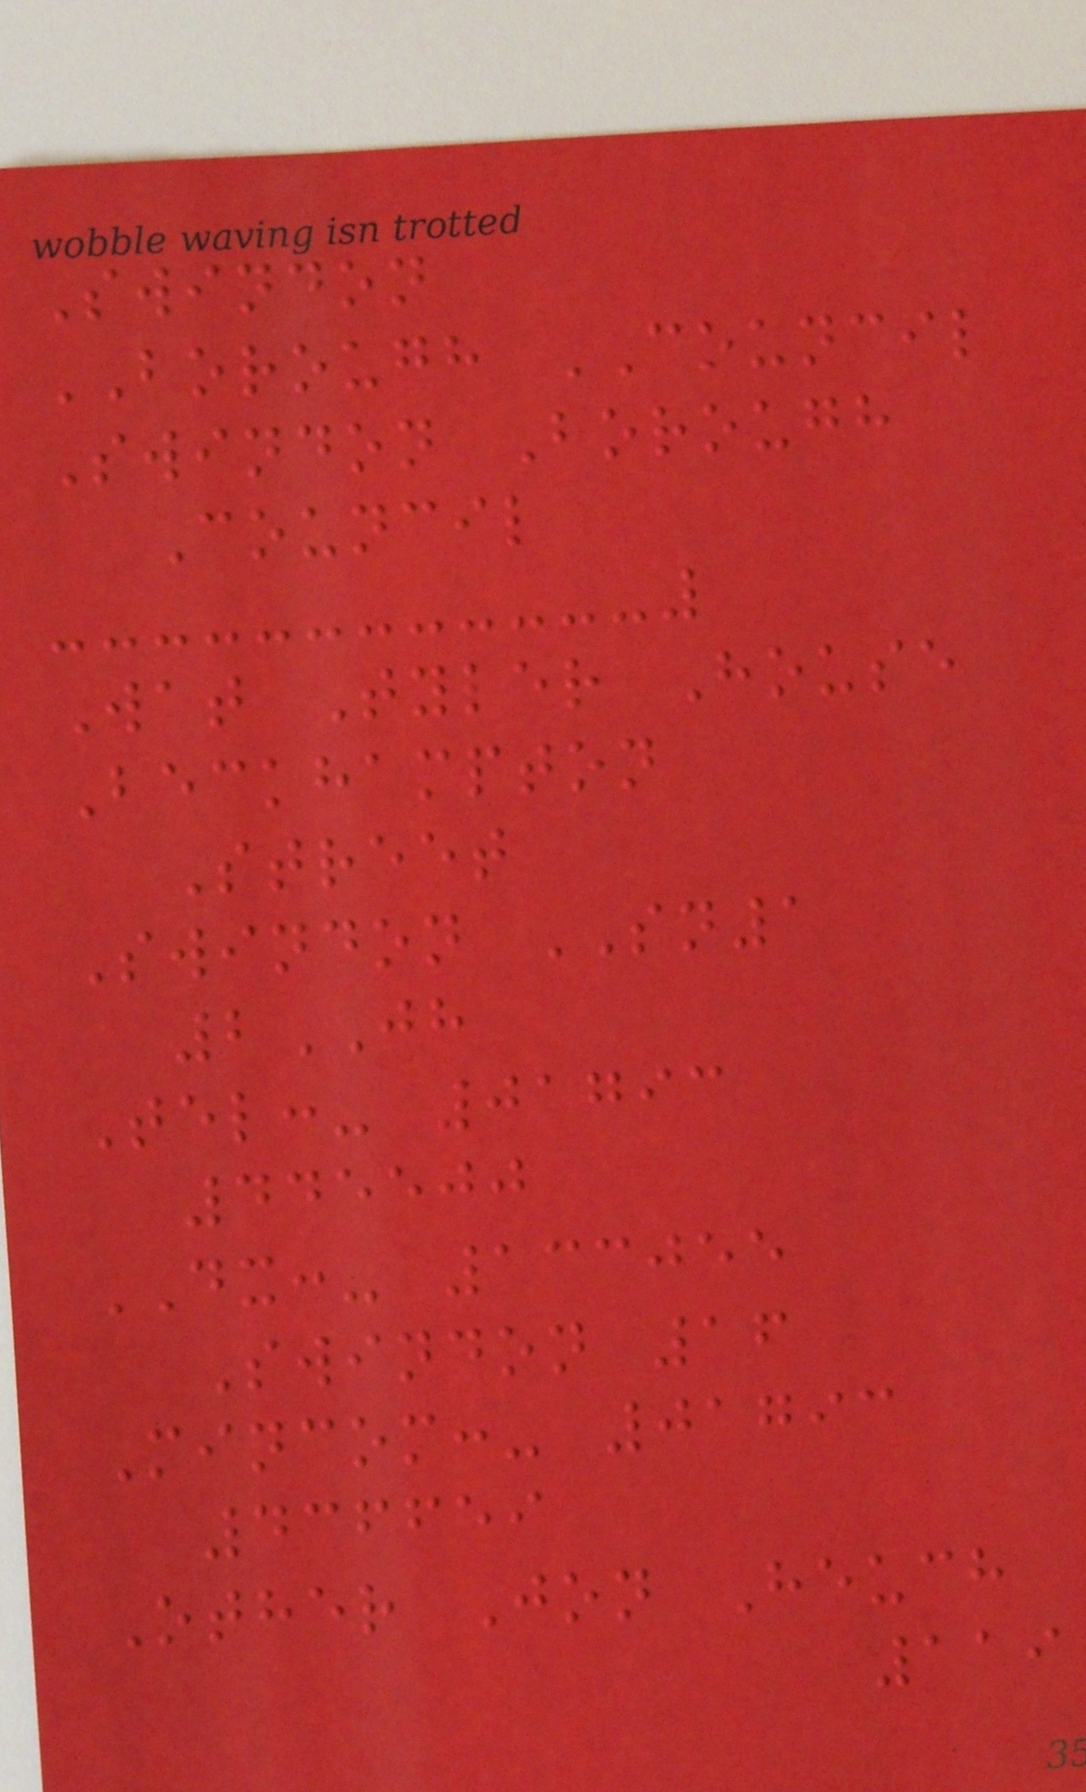Swindon
BOROUGH COUNCIL
Swindon Borough
Council
Wat Tyler House
Beckhampton
Street
Swindon SN1
2JH
Tel:- 01793
445500
DX:- 133055
Swindon 16
Mincom:- 01793
436659
Other Jon Heuch
119
